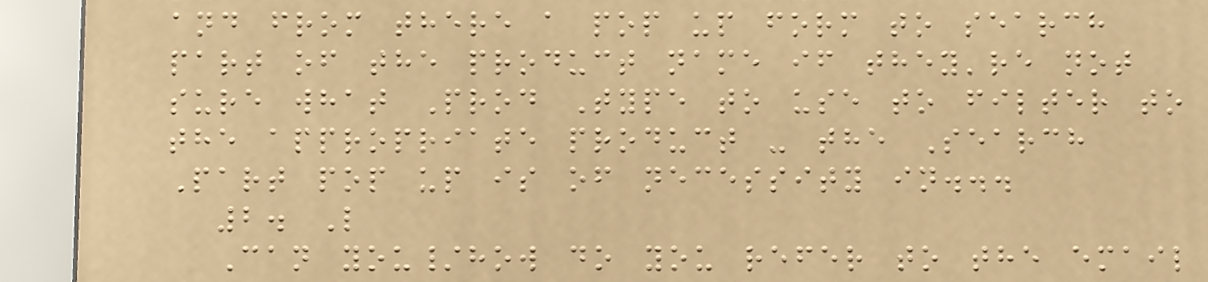and from there a pop up form to search
part of the product name if they're not
sure what Prod Type to use to filter to
the appropriate product - the Search
Part pop up is of necessity in...
2. L
Can you/how do you refer to the email
